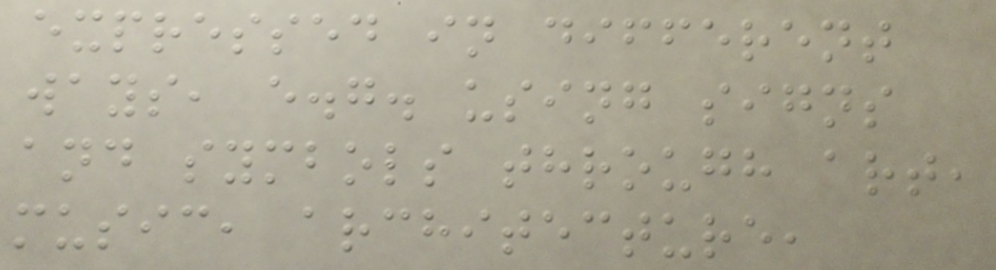expressed in different
ways, e.g. using signs
and symbols through art,
music, architecture,
